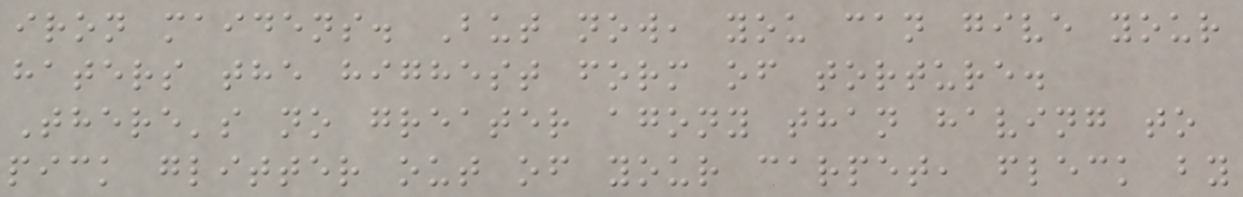iron maidens. But now, you can give your
haters the highest form of torture.
There's no greater agony than having to
pick glitter out of your carpet, fleck by
